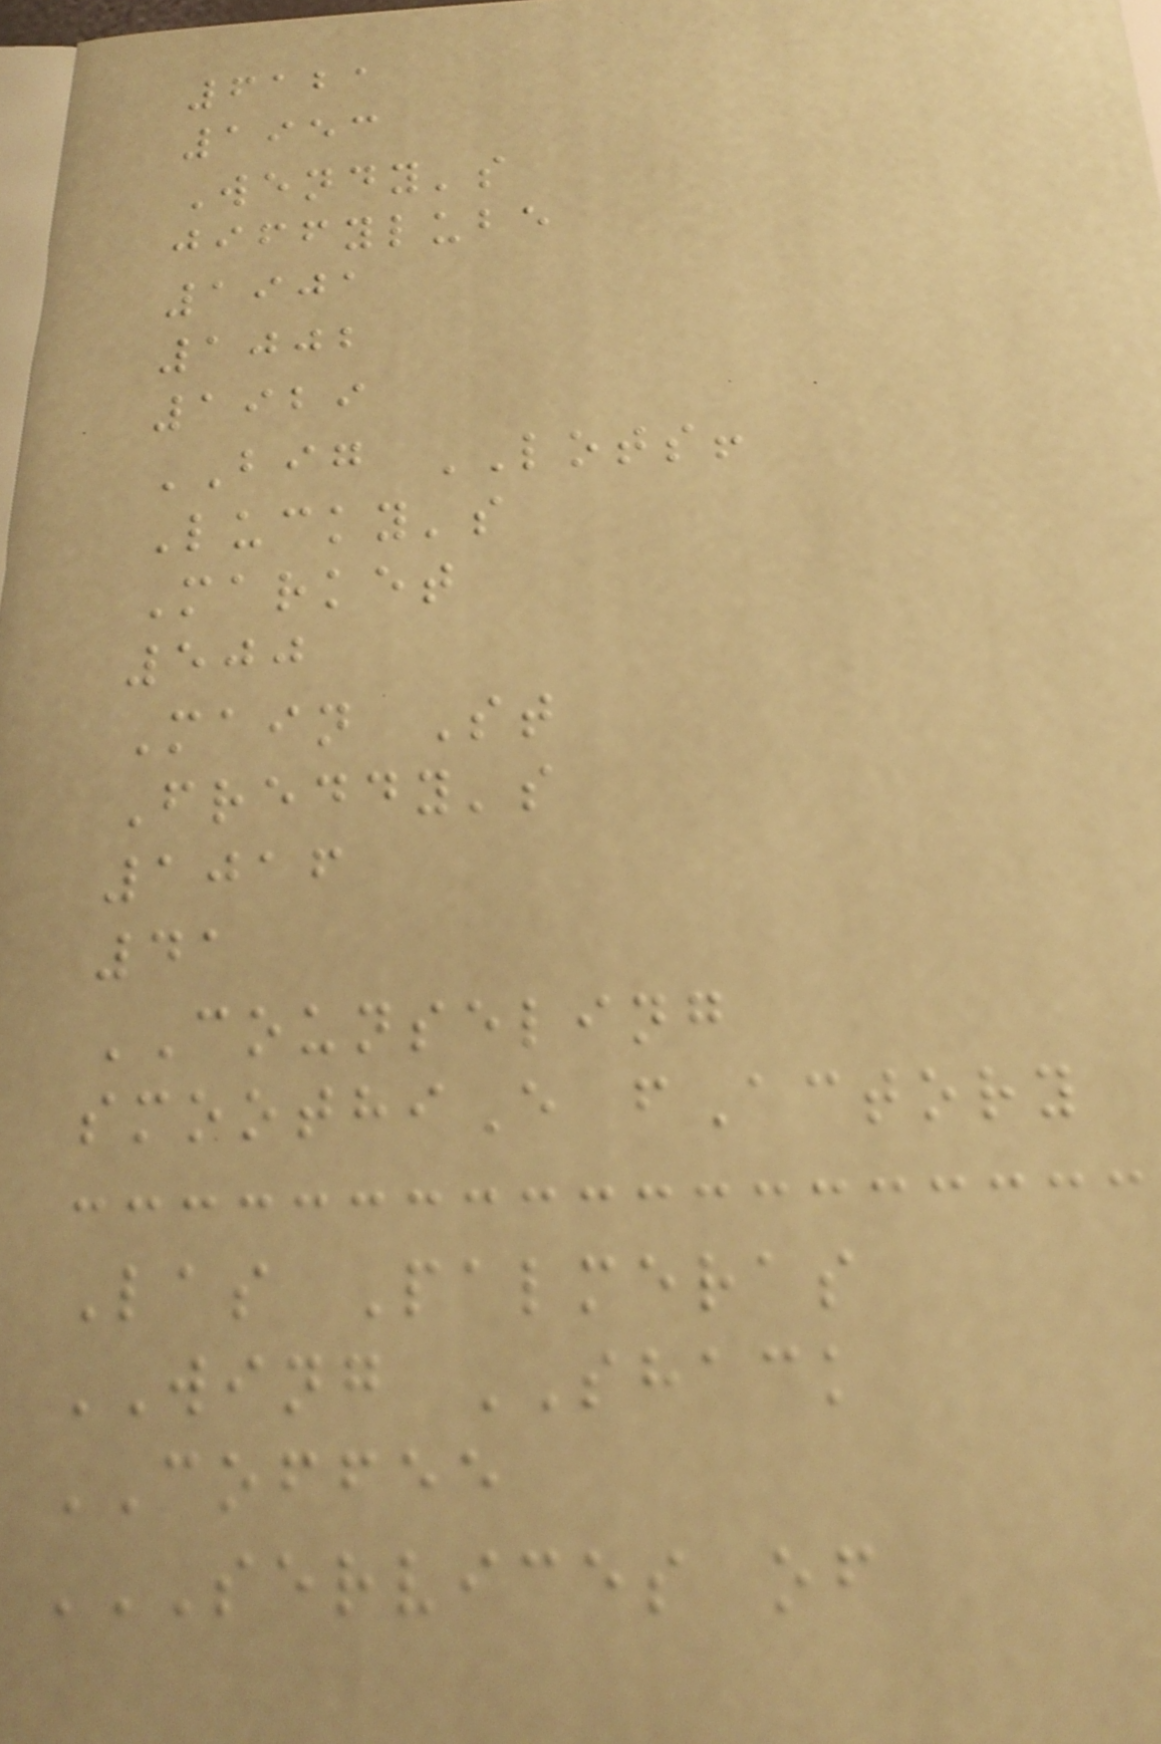6121
1953
Wendy's
jiffylube
1901
1002
1929
BIG LOTS!
Lucky's
Market
500
Main St
Freddy's
1016
41
COUNSELING
smoothiE fActory
Las Palmeras
WING SHACK
COFFEE
SERVICES OF
